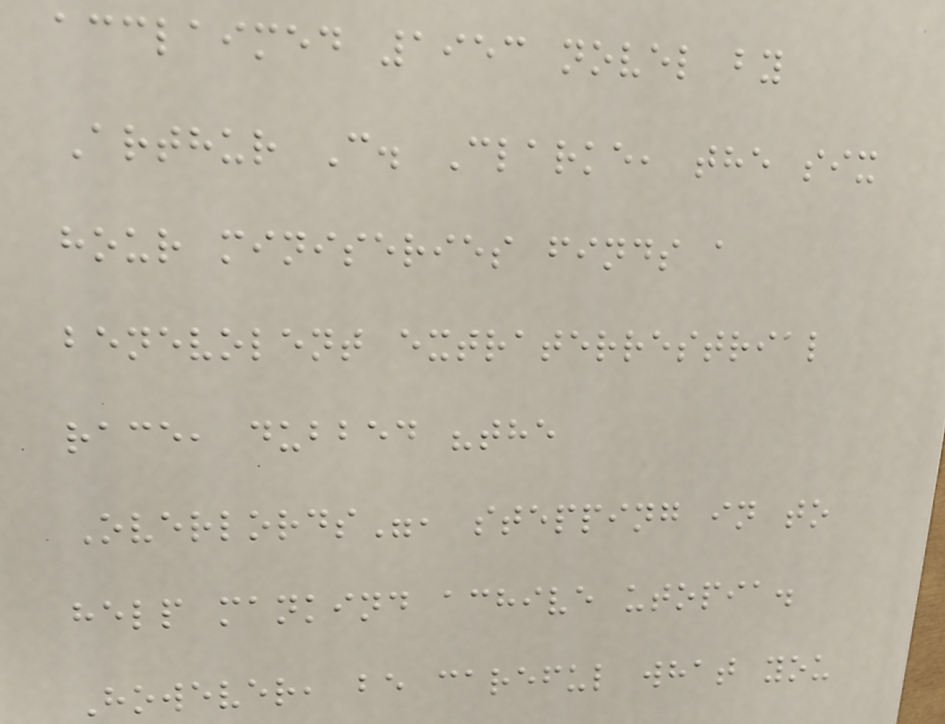acclaimed 1953 novel by
Arthur C. Clarke, the six
hour miniseries finds a
benevolent extraterrestrial
race, dubbed "the
Overlords", stepping in to
help mankind achive utopia.
However, be careful what you
